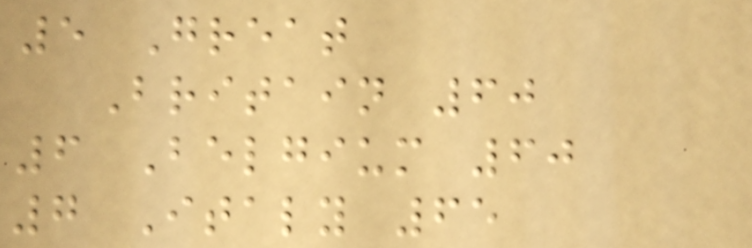5 Great
Britain 60
6 Belgium 60
7 Italy 65
